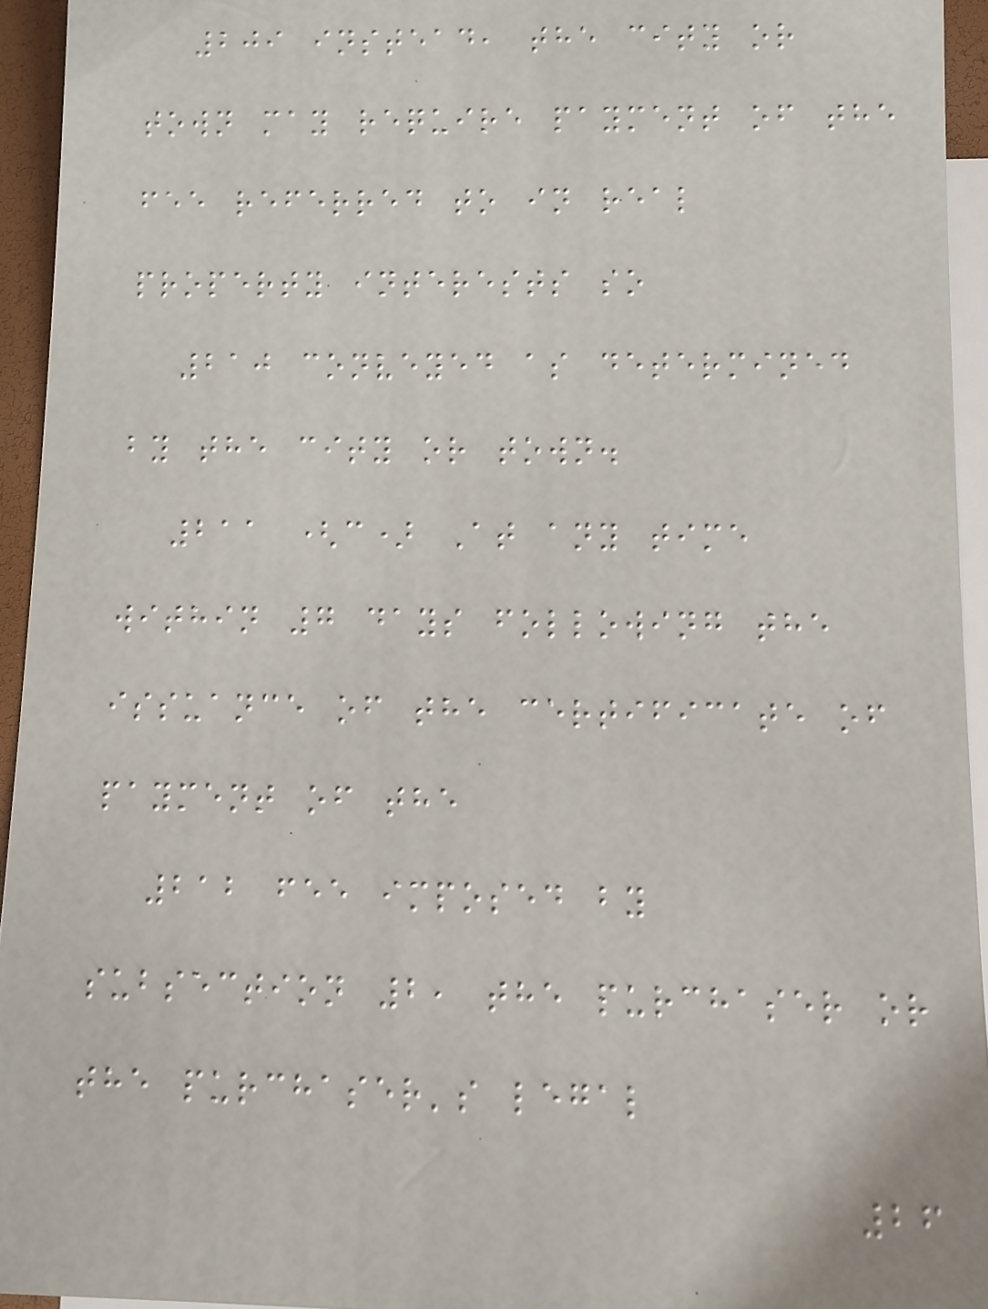209 instead, the city or
town may require payment of the
fee referred to in real
property interests so
210 conveyed as determined
by the city or town.
211 (c) At any time
within 7 days following the
issuance of the certificate of
payment of the
212 fee imposed by
subsection 2, the purchaser or
the purchaser's legal
26
